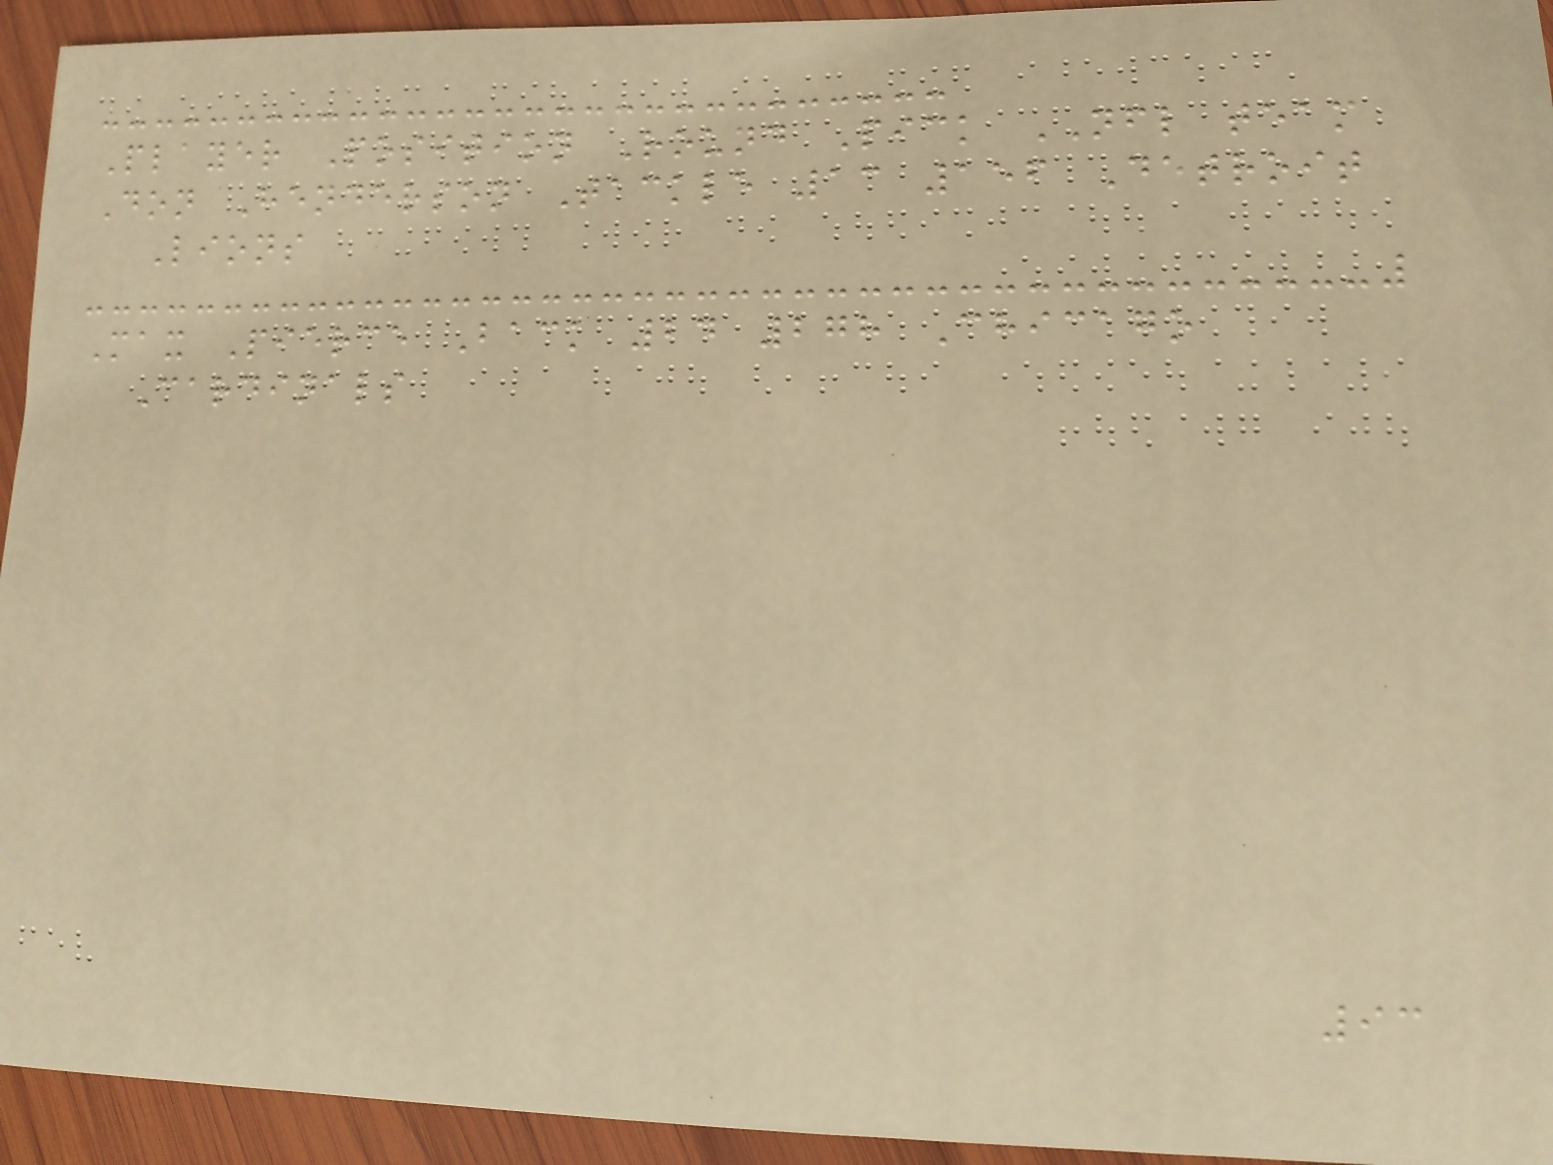Player Position Round Pick NFL team
Don Henderson Tackle 13 156 Detroit
Lions
Max Pierce Back 24 278 Chicago
Cardinals
93
